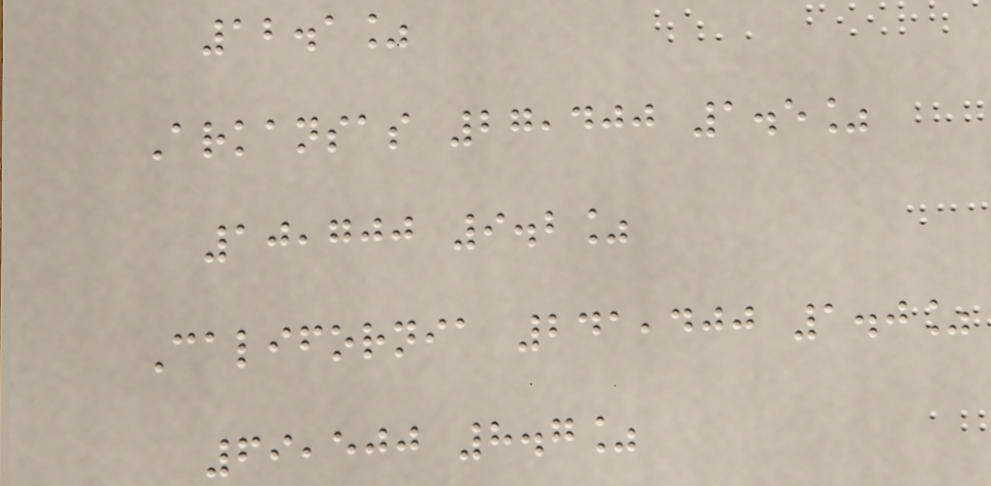12.1%
Arkansas 27,400 1.5%
10,700 9.2%
California 241,400 1.0%
69,500 8.7%
